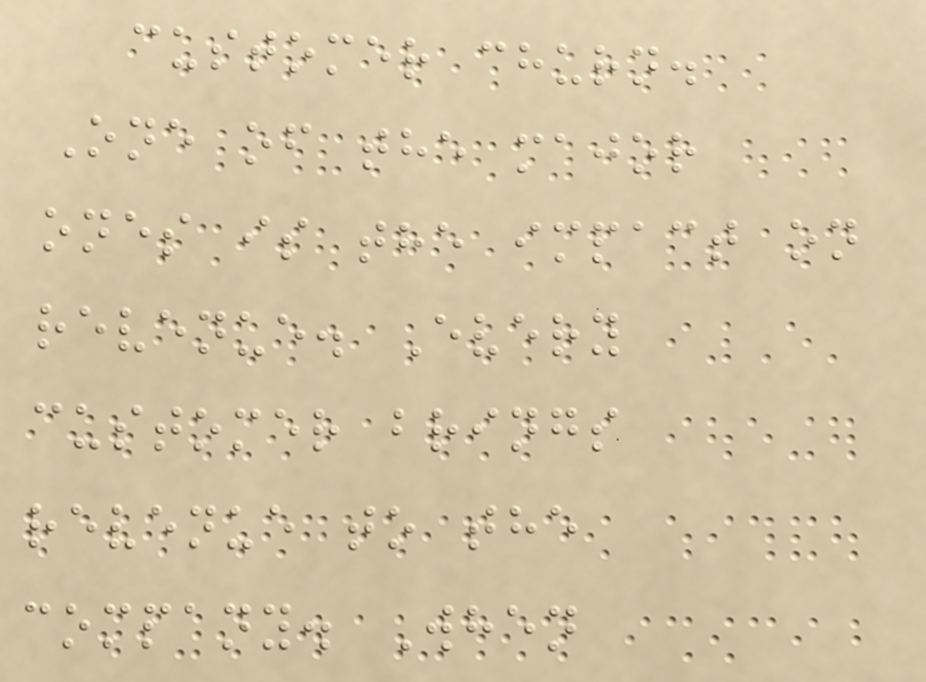customer churn.
One of the major
ones is the impact on
revenue. Every
customer brings
revenue to the
company. When
